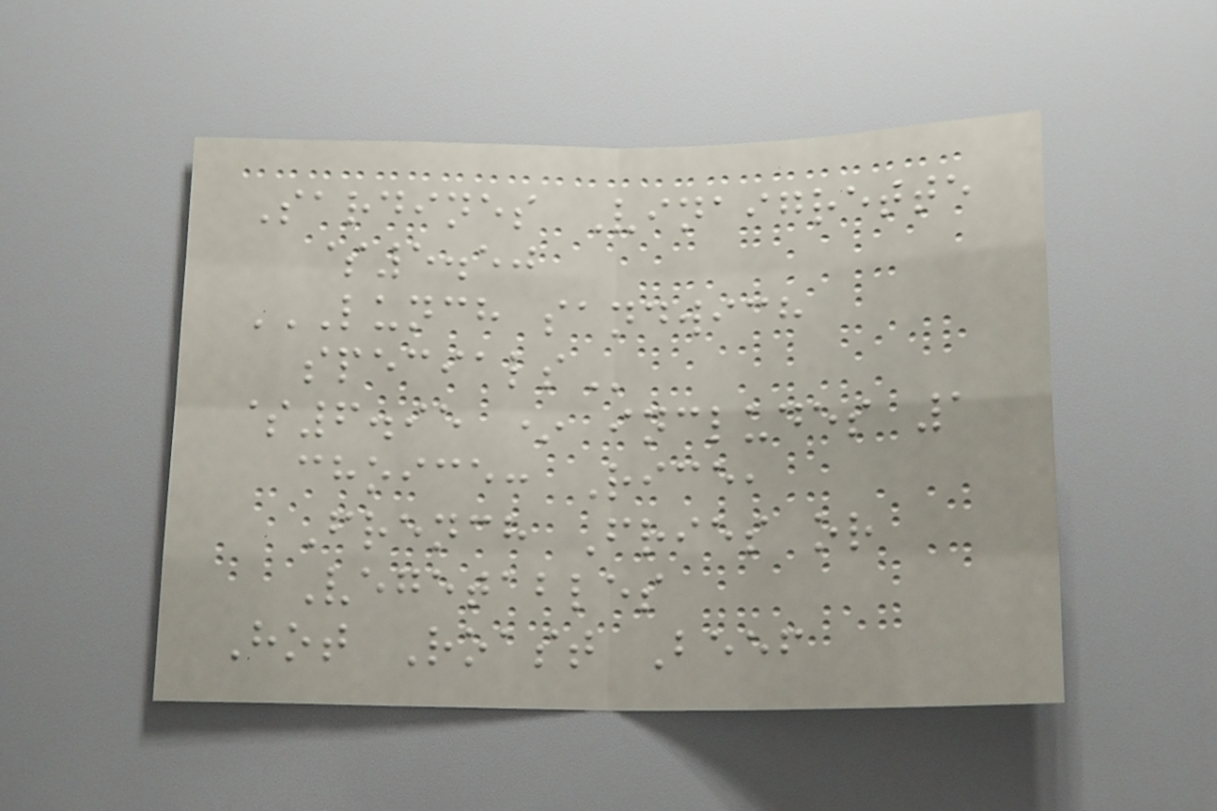Sardines Vinaigrette
$5.50
LUNCH SANDWICH
SPECIALS
$6.95 * includes 1
choice: Rice,
French Fries or
Vegetables
Hot Roast Beef
